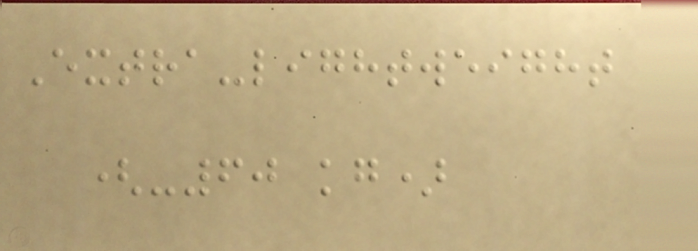Extra-lightweight
(-60 kg)
